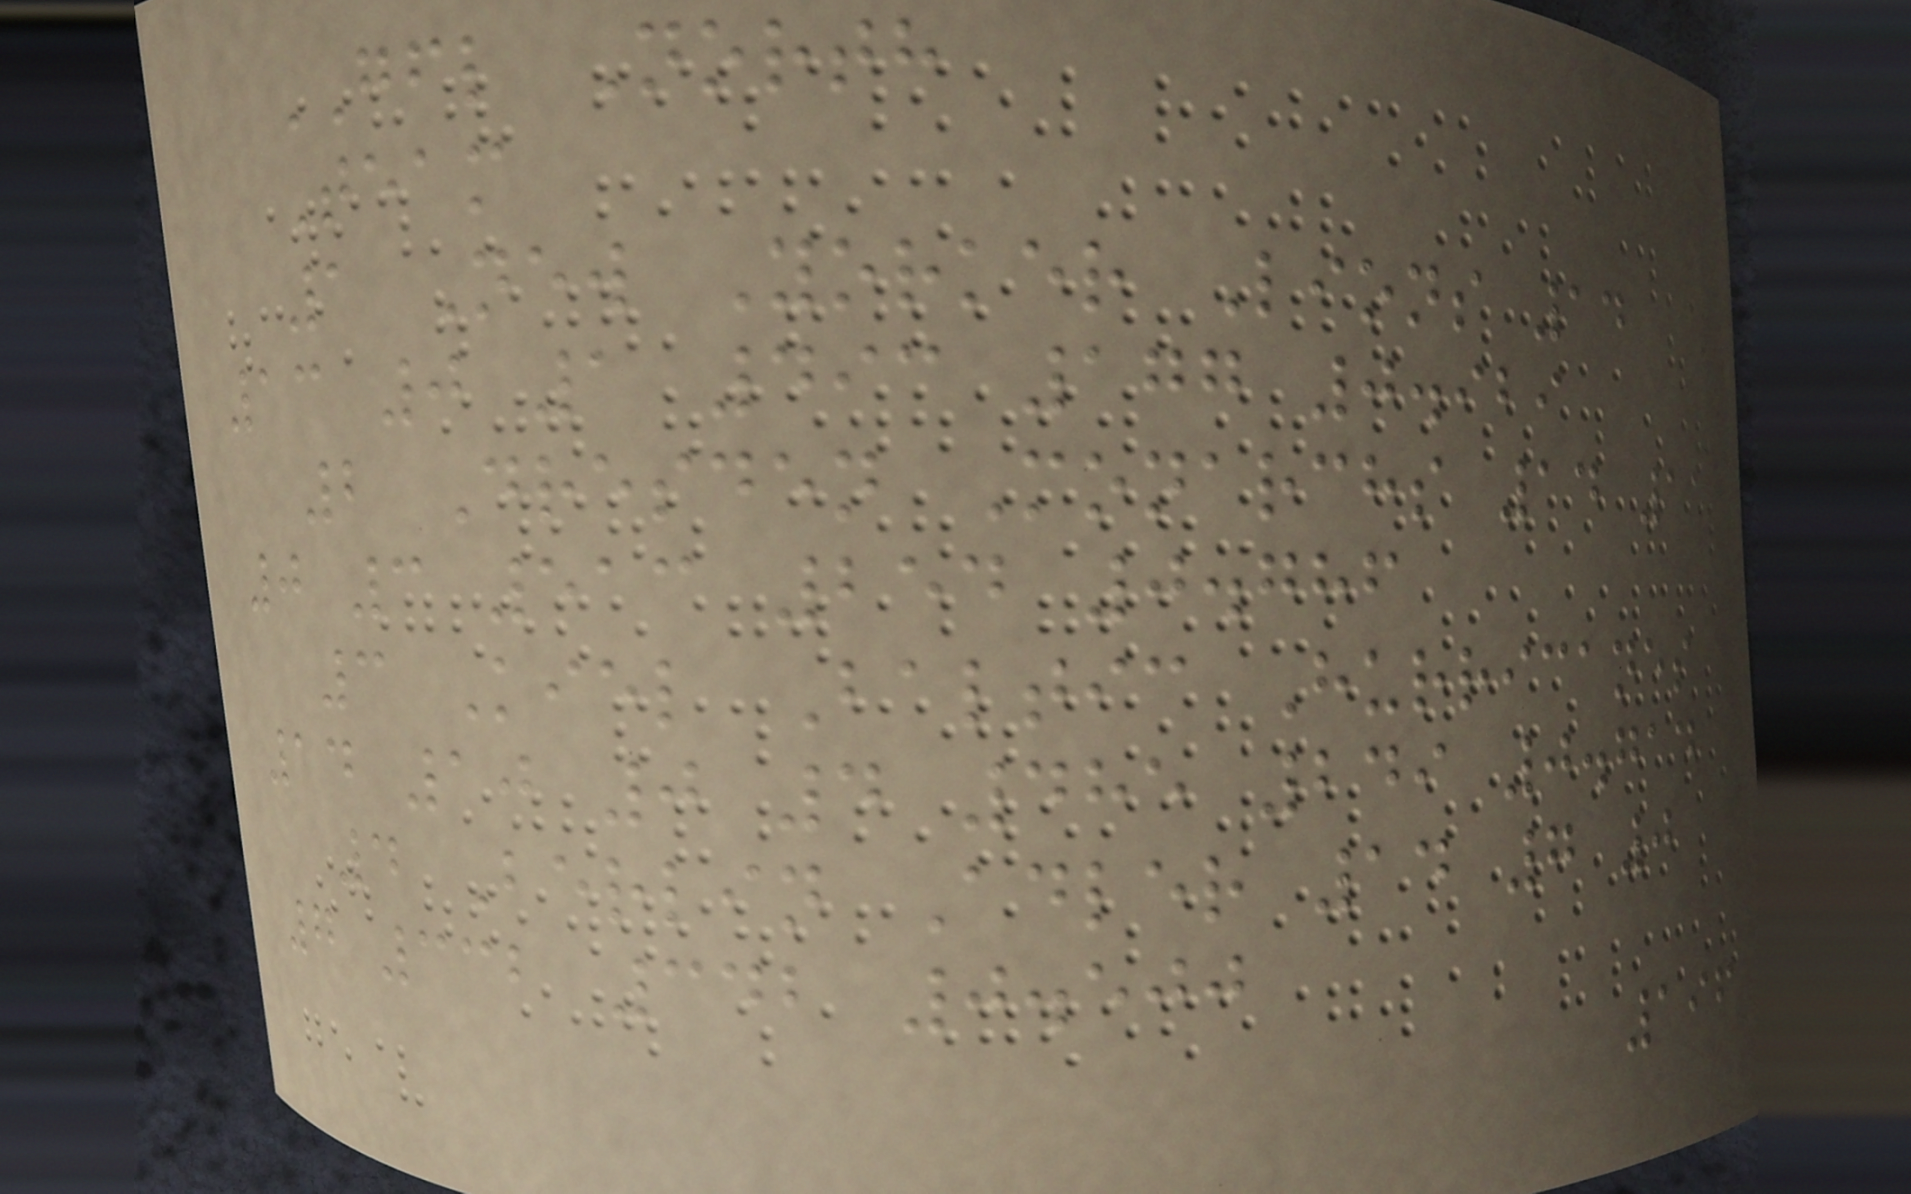GFL North
Team
1 New Yorker Lions 14
13 0 1 493 177 0.929
2 Dresden Monarchs 14 11
0 3 513 254 0.786
3 Kiel Baltic Hurricanes
14 10 0 4 485 249 0.714
4 Berlin Adler 14 7 0
7 332 342 0.500
196
